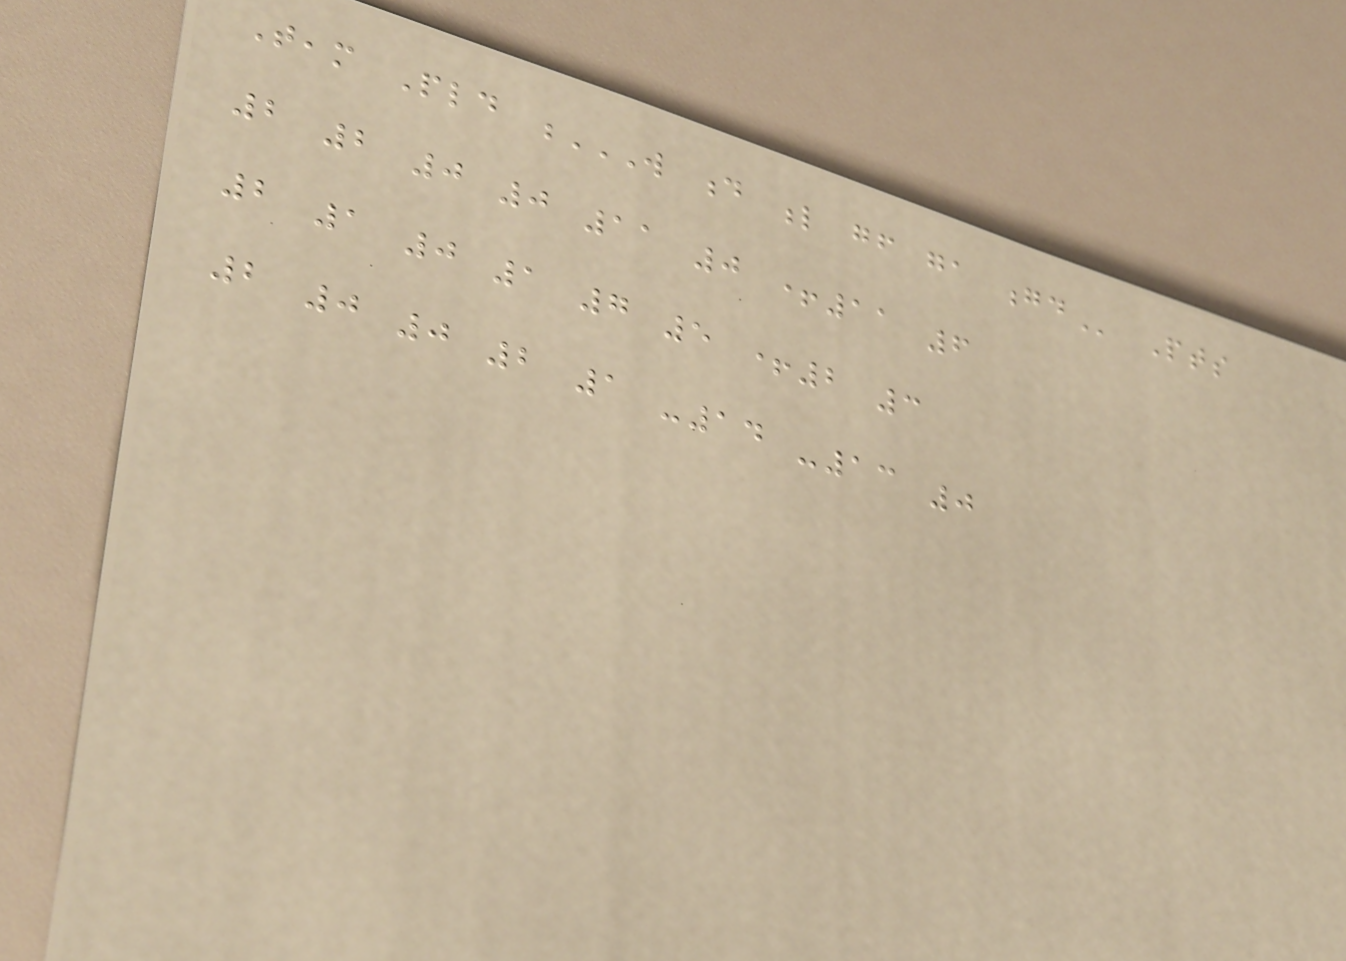Team Pld W D L GF GA GD Pts
2 2 0 0 11 0 +11 6
2 1 0 1 7 5 +2 3
2 0 0 2 1 -14 -13 0
